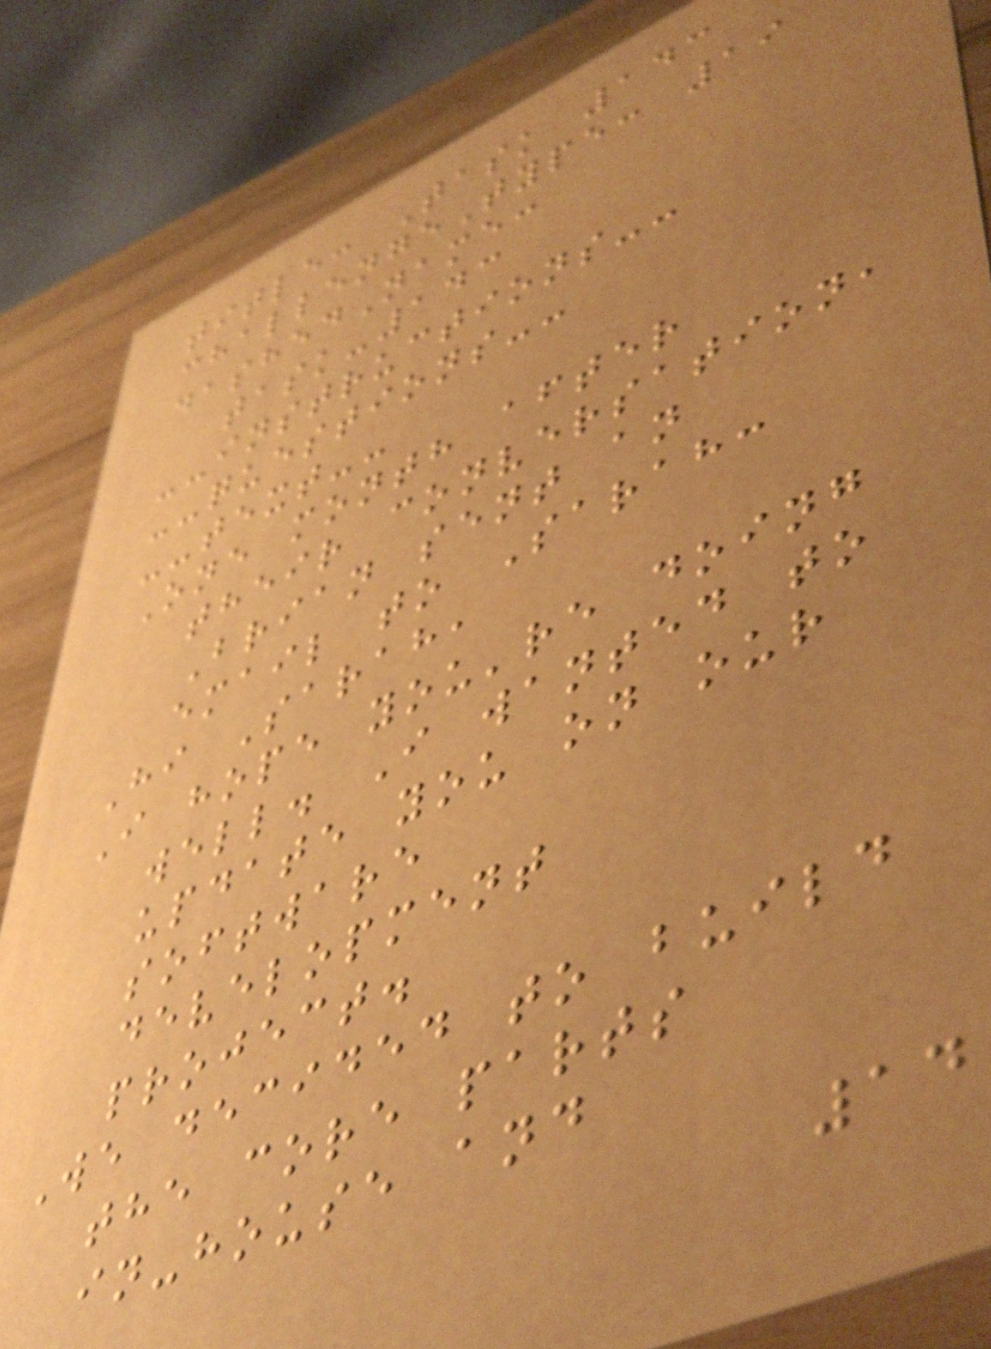title: Task 143
challengeType: 19
dashedName:
task-143
--instructions--
--questions--
--text--
One month after
their conversation,
Brian sent an
email to Sarah:
Hi Sarah,
I hope you're doing
well. I wanted to
update you on our
software
development
project.
We decided to build
the core parts
in-house and
14
